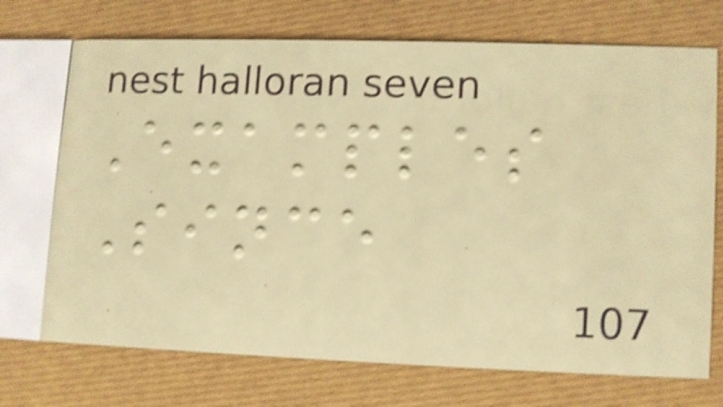Examples
Since
